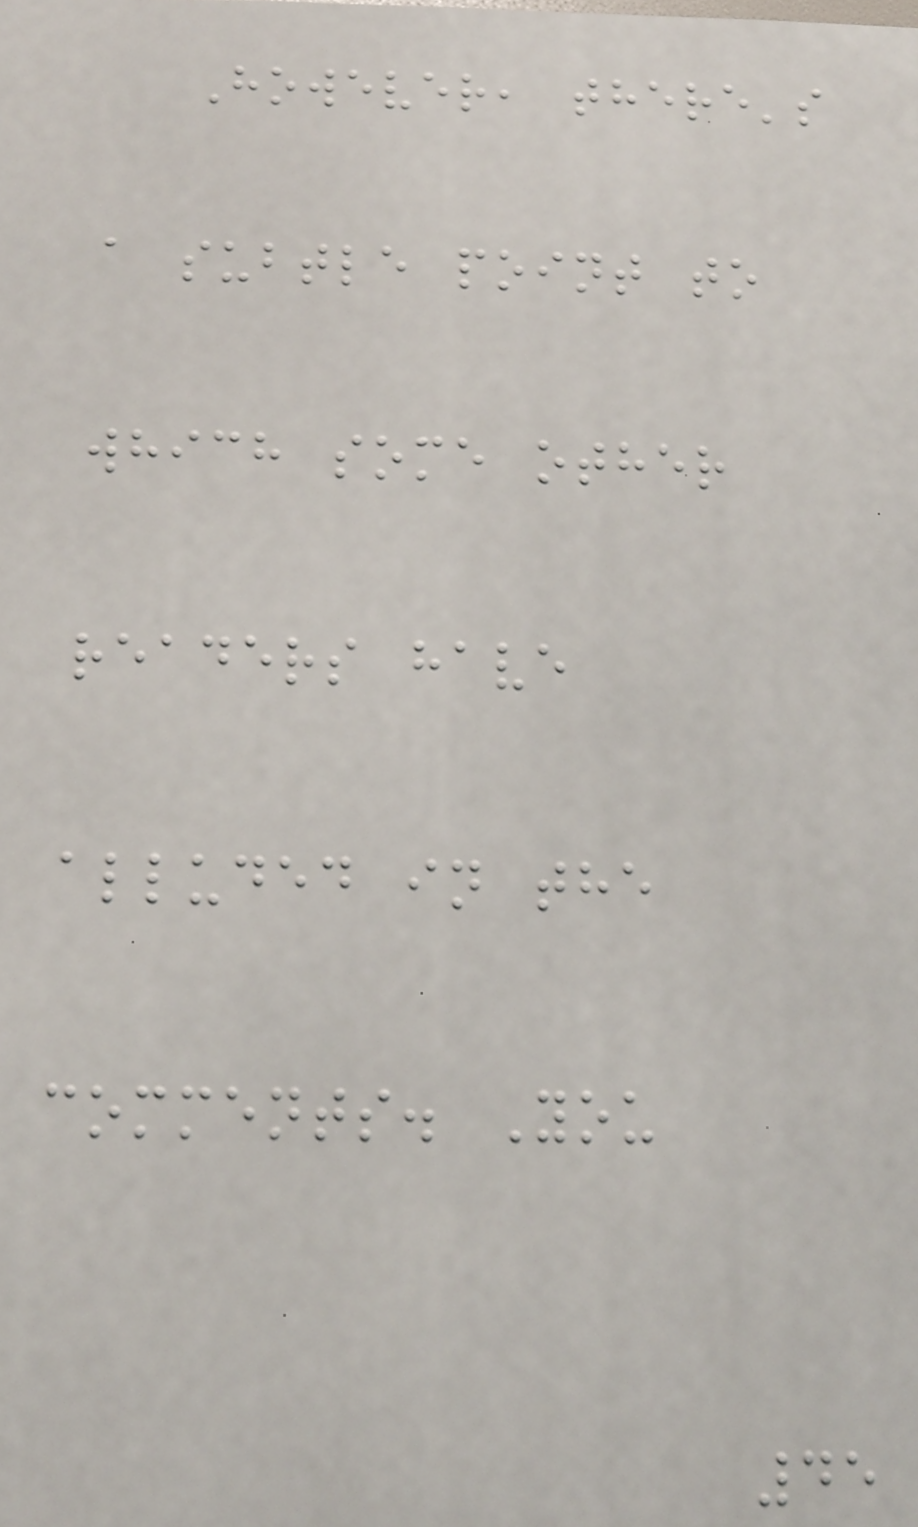However, there's
a subtle point to
which some other
readers have
alluded in the
comments. You
45
